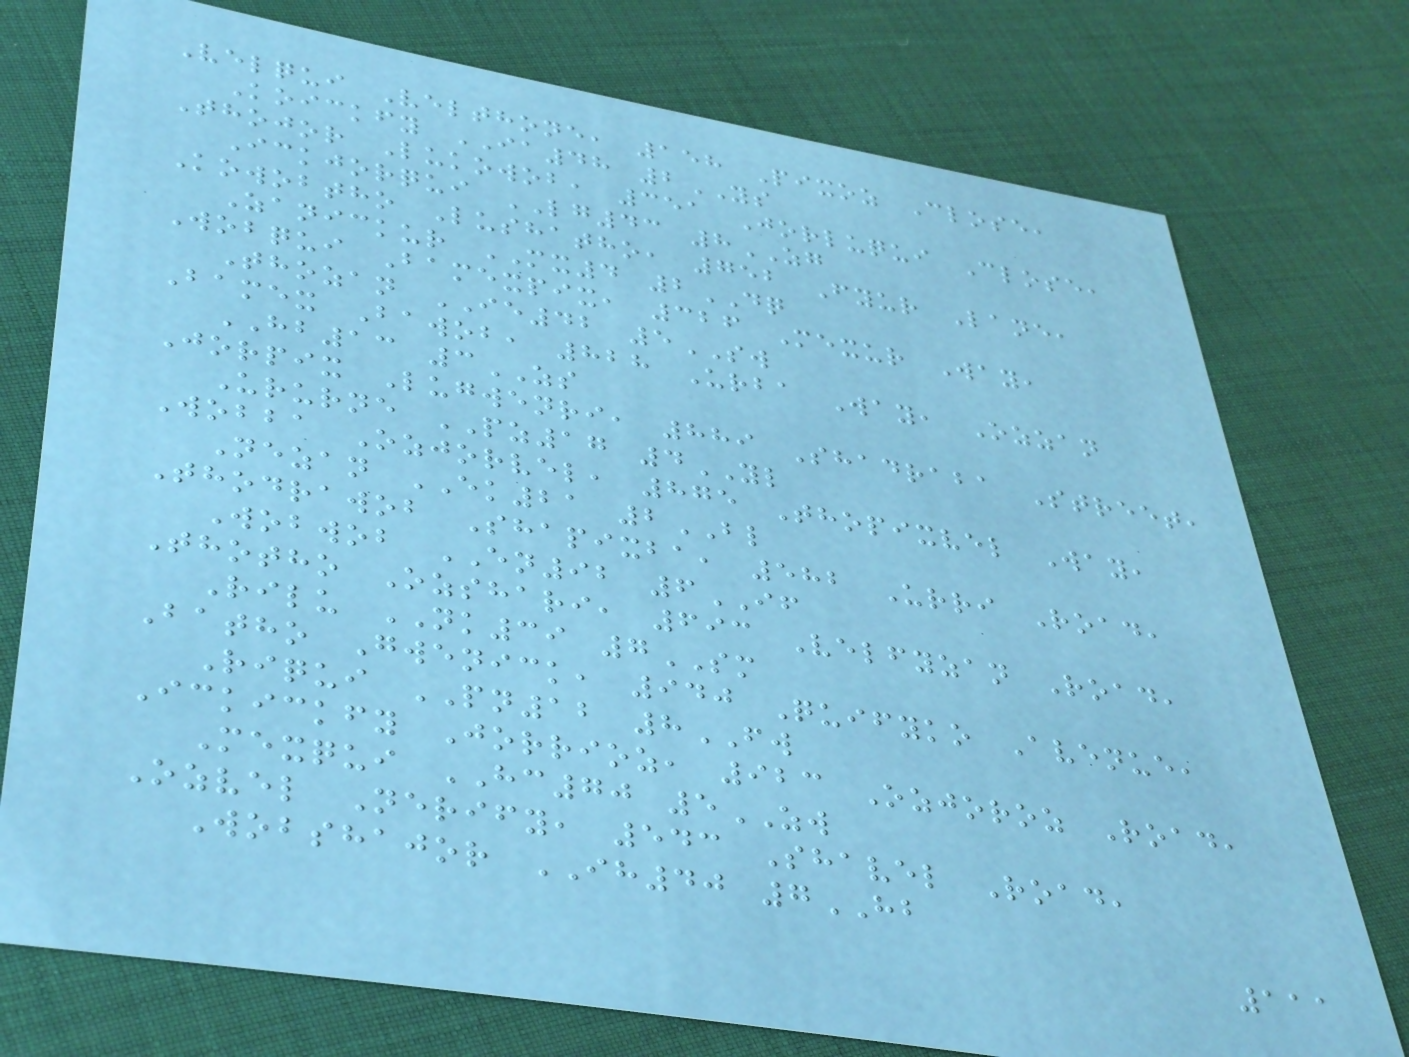Velqui Velthone, 158 Pixoz Close,
Koickfy IA48 2YS
Thojor Lukowob, 351 Jorluqui Close,
Ickjorqui LG43 8ZG
Kowobtho Lushatho, 752 Fyur Lane,
Zanickur MX4 2DQ
Wobqui Bamexpix, 326 Mexur Way,
Thozan IE42 5SW
Bamex Bawob, 828 Urba Way, Ozzan
HB13 3ZS
Jorpix Lugwenri, 889 Shadraba Street,
Ururne PZ17 4YL
Wobba Ozjorvel, 875 Thopixvel Way,
Nezan EK21 2BL
Thodrawob Shapixba, 582 Urri Road,
Wobwob EN92 6IF
Thotho Ozshari, 693 Velfyzan Road,
Rilu NK39 7SM
Batho Gwenick, 940 Quifyko Avenue,
Riqui PN12 8FW
Ickickfy Jorrioz, 923 Ozjoroz Road,
Mexqui HC70 5ZW
Ozvel Nerify, 543 Shavel Road,
Wobshajor IH40 7HB
111
